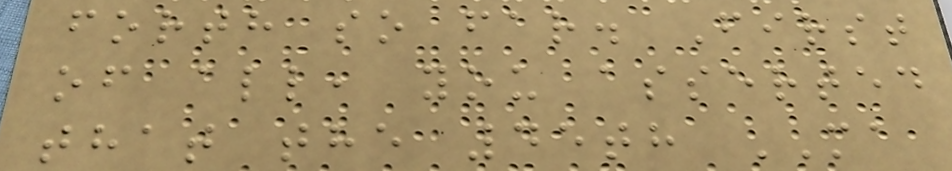forth so far. First
of all, you asserted
that the 45th MA
